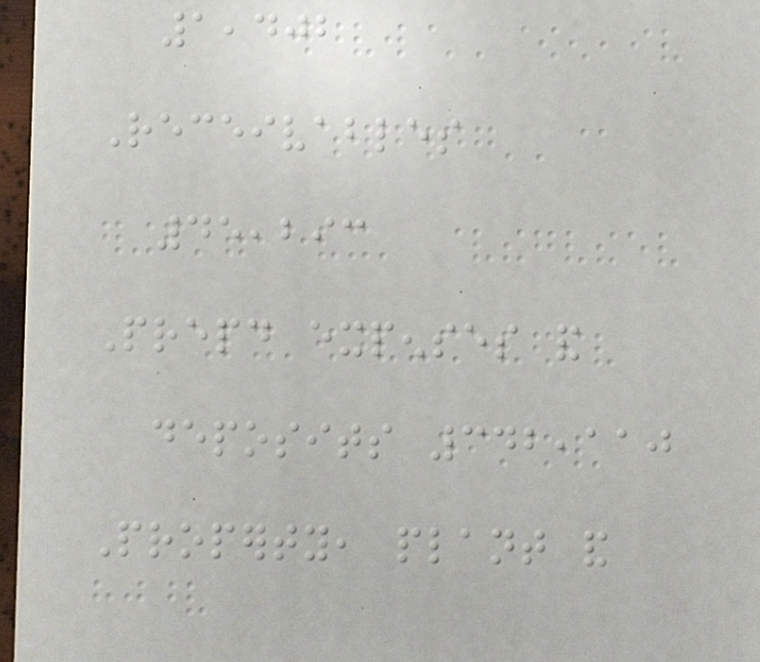1,402
Receivables
45,293
Prepaid expenses and
deposits 342,110
Property, plant and
